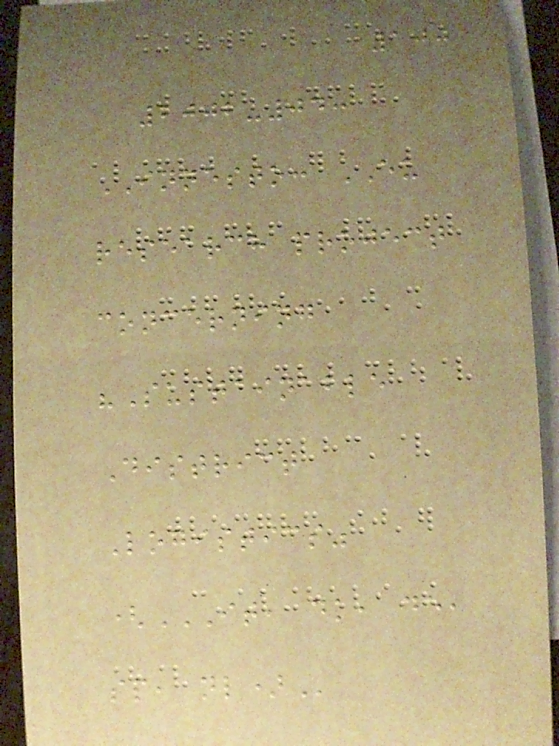100
2002-04:
INNESTO: EU
research project
concerning
"Sustainable
District
Logistics"
(IT, DK, DE,
SP, NL)
